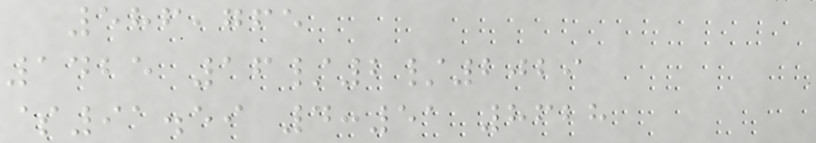586,765
1425 16/2/2029
$91.59 4:51 8628
